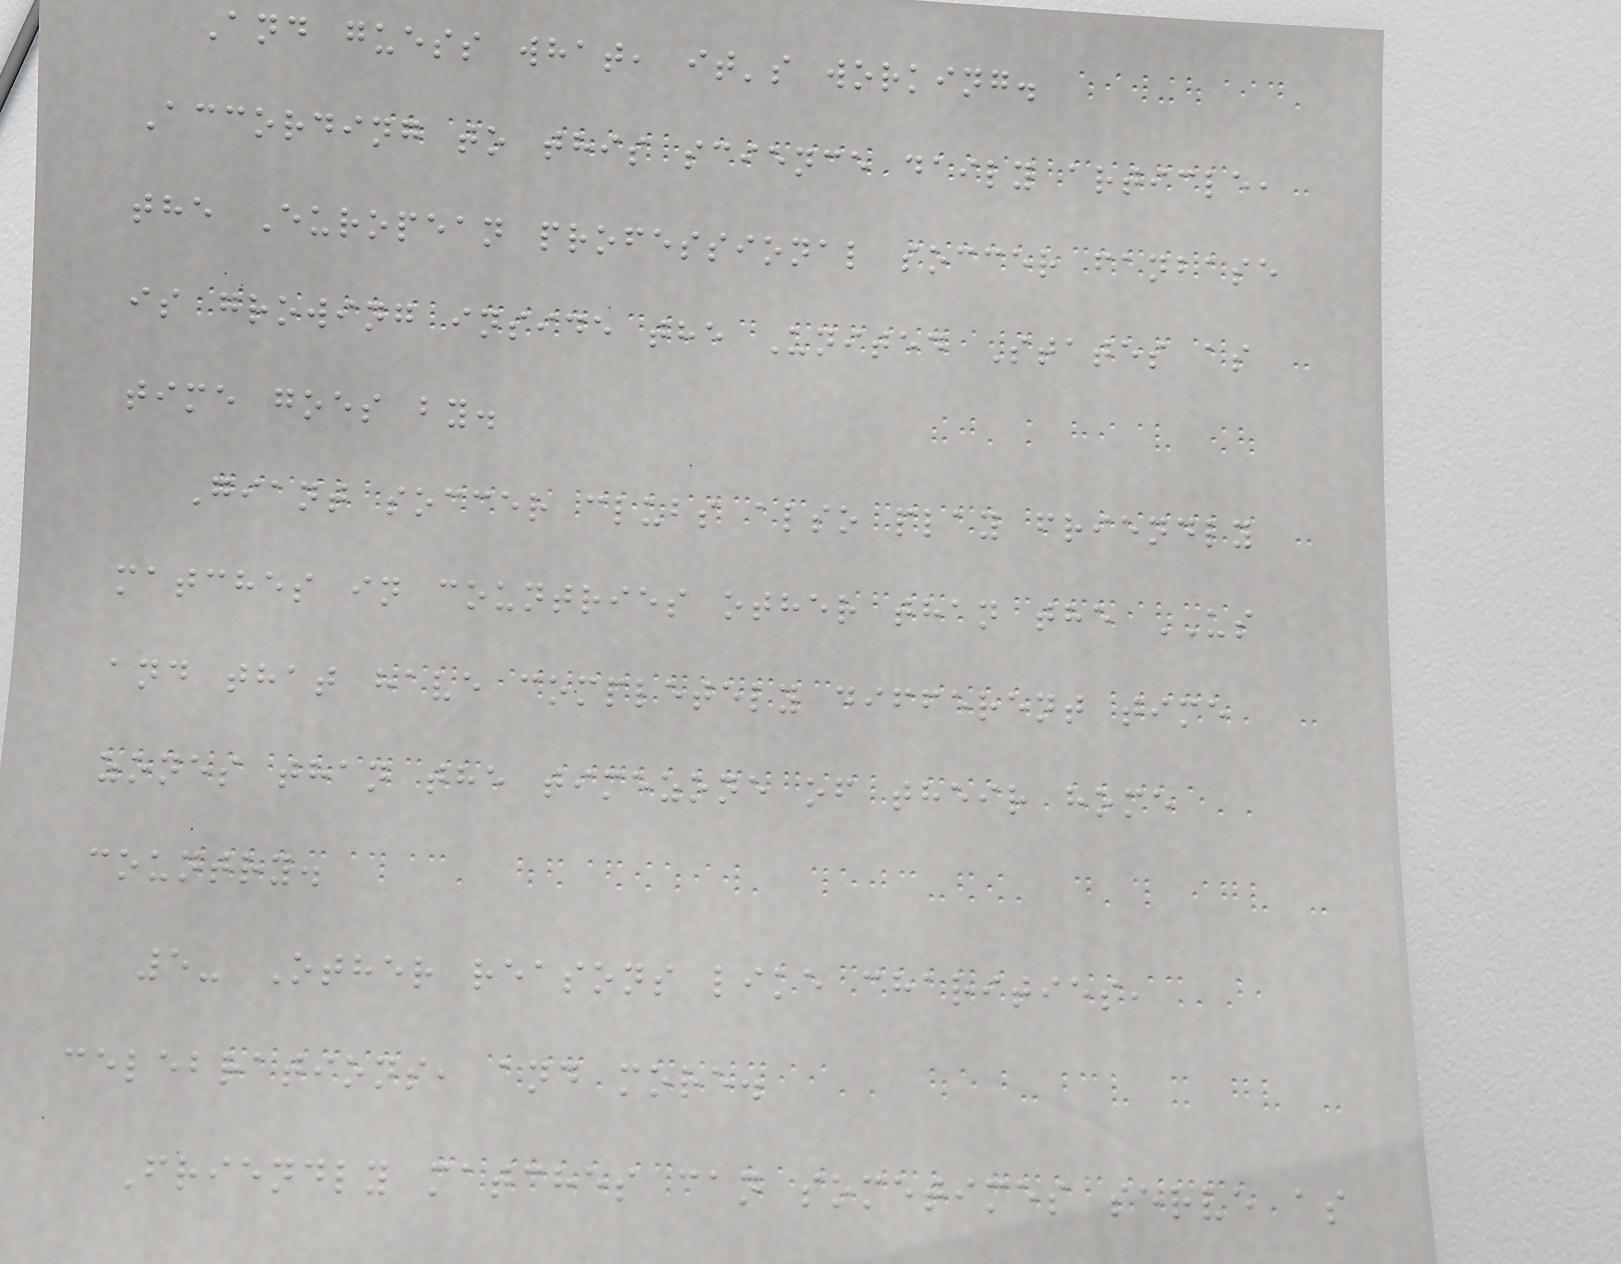And guess what, it's working.
According to this science daily article,
the European professional soccer fanbase
is growing inside the United States as
time goes by.
Giant soccer clubs also play friendly
matches in countries other than the US
and that have completely different time
zones than the timezone of their home
country.
5- Other reasons like charities,
celebrations, and more.
Friendly matches can sometimes serve as
